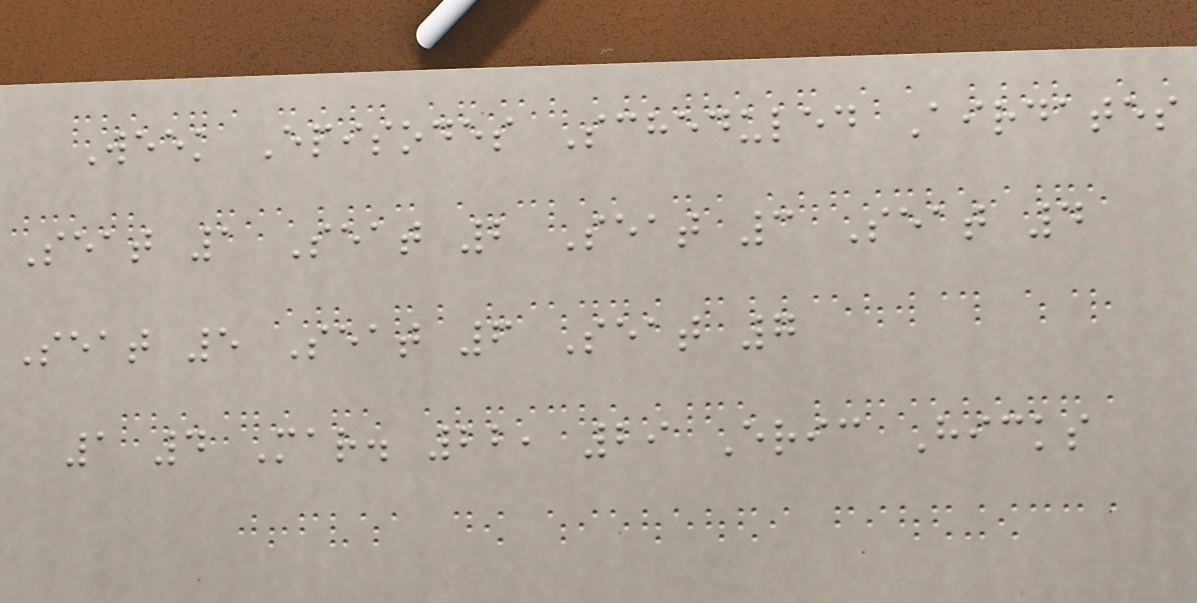Week Episodes Scheduled Airdates
Seat 1 Seat 2 Seat 3 Seat 4
Seat 5 Seat 6 Seat 7
1 4 Mar. 22, 29 Eric Hicks
